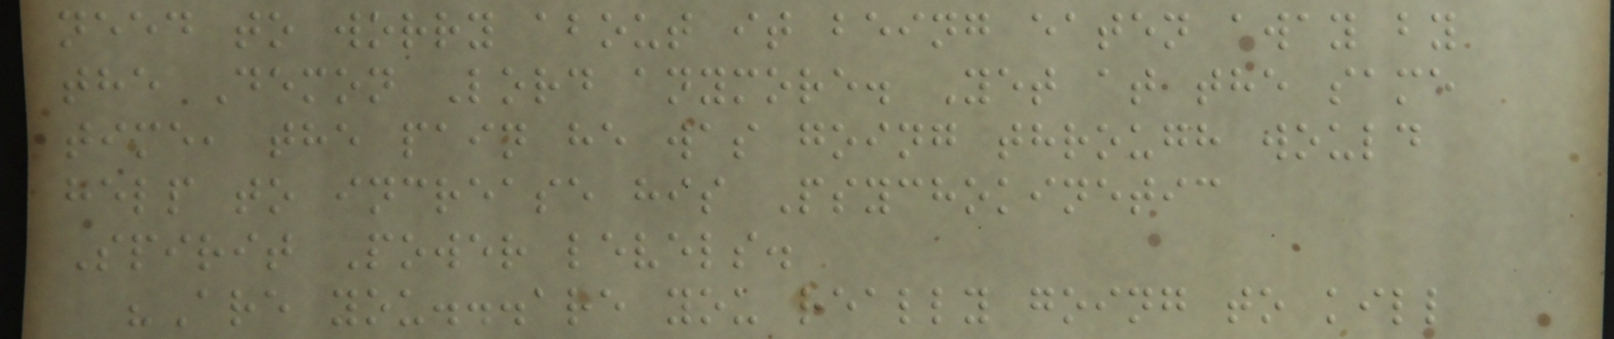need to worry about it being eaten away by
the Demon Lord anymore. Yet at the same
time, the pain he was going through would
help to increase his Psychokinetic
Spirit Power levels.
"Are you...are you really going to kill
